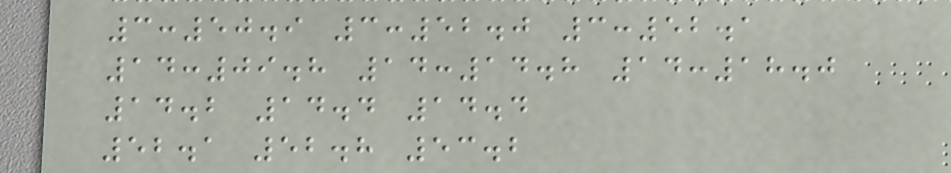3:50.9 3:52.0 3:52.1
14:09.8 14:14.8 14:18.0
14.2 14.4 14.4
52.1 52.8 53.2
